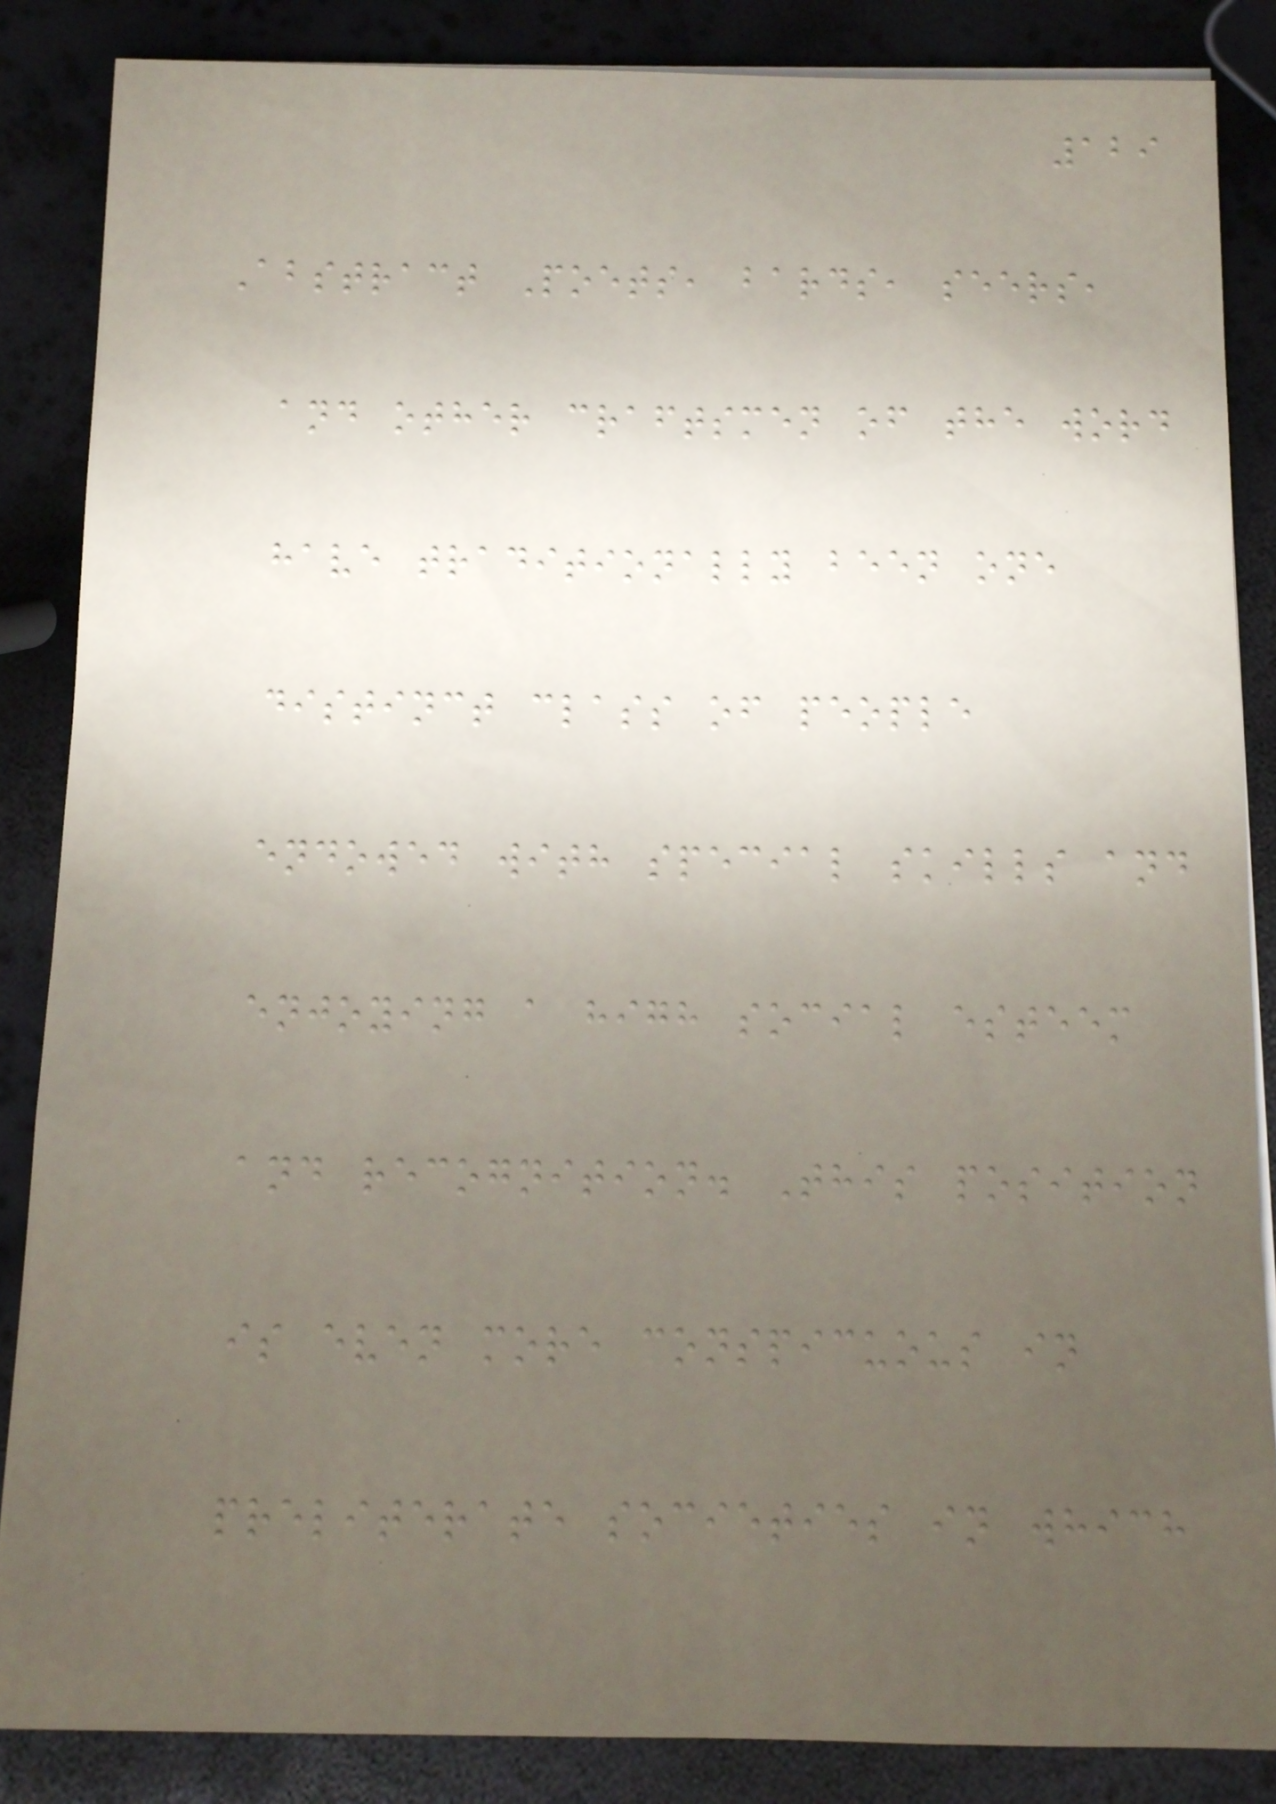129
Abstract Poets, bards, seers,
and other craftsmen of the word
have traditionally been one
distinct class of people
endowed with special skills and
enjoying a high social esteem
and recognition. This position
is even more conspicuous in
preliterate societies in which
